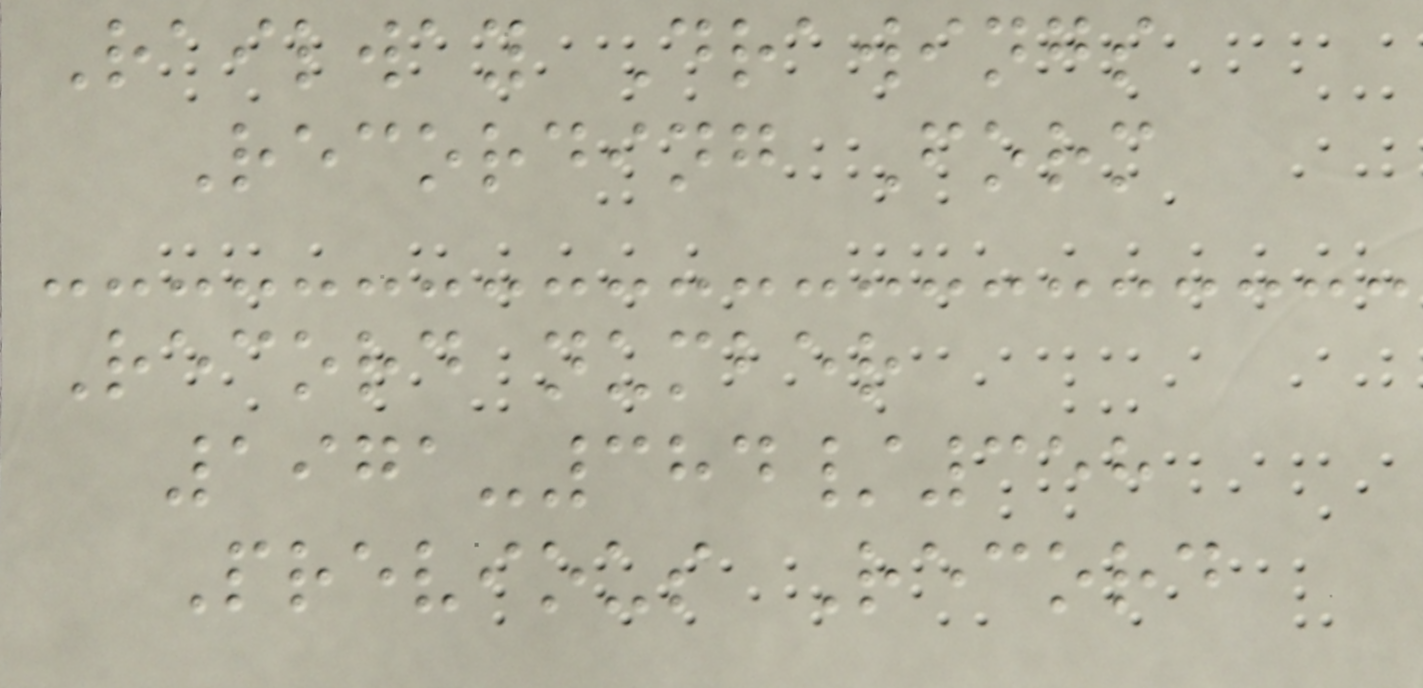Railway Drawings
Recording Form
Record number
1971-384/358
Previous Record
